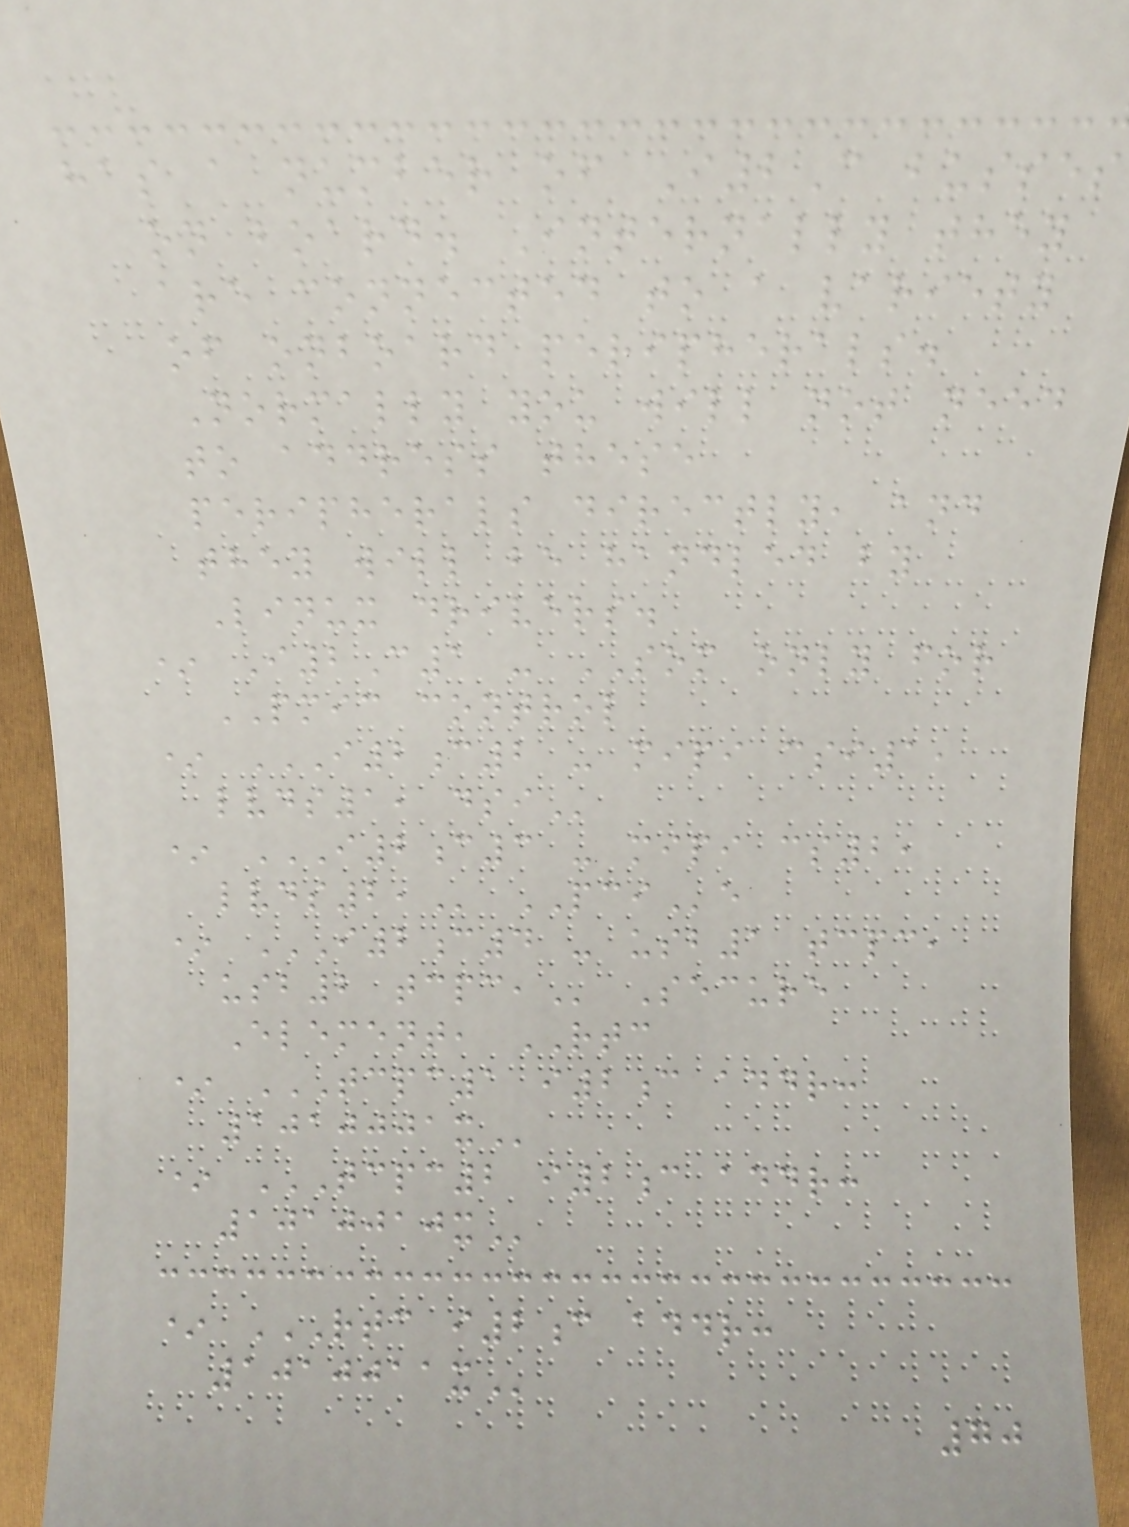has a number of I2C busses
on board. Internally they
are connected to a variety
of onboard peripherals.
Normally you will not need
to address these
peripherals directly, and
they will be handled by
Linux drivers.
* I2C1 - SOM only for
PMIC control
* I2C2 - MIPI CSI1,
LVDS1, DSI
* I2C3 - MIPI CS2,
LVDS2, PCIe
* I2C4 - USB1 TCPC,
USB2 TCPC, Secure
Element, RTC
* TCPC1 I2C ADDR:
1010001X
* TCPC2 I2C ADDR:
1010010X
* RTC I2C ADDR:
1010011X
70
